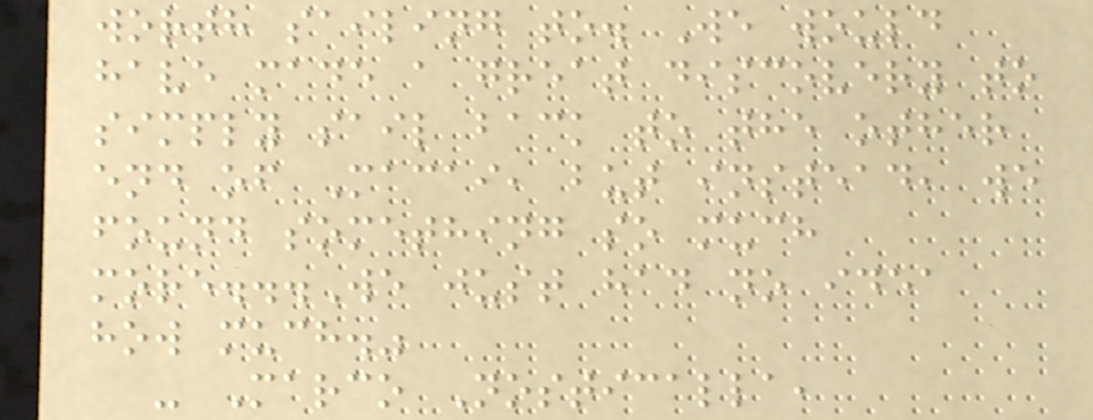worth sailing to. We would
have made a great discovery to
simply sail back to the other
end of Macai, but instead, we
found something so much
more...We just had no idea
how much."
- Marco Nosticalla,
